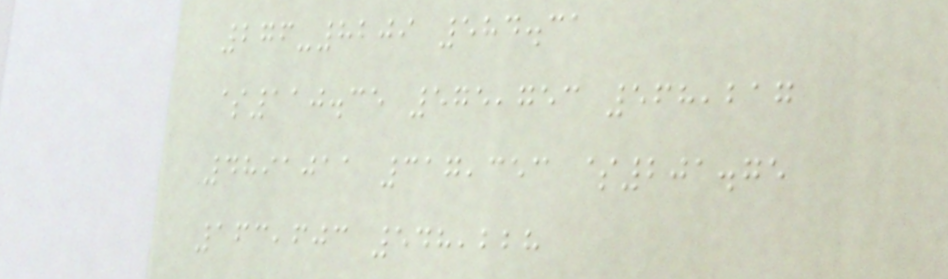276-8209 584.31
$110.35 575,753 568,217
4891011 317,353 $201.75
163,603 548,228
